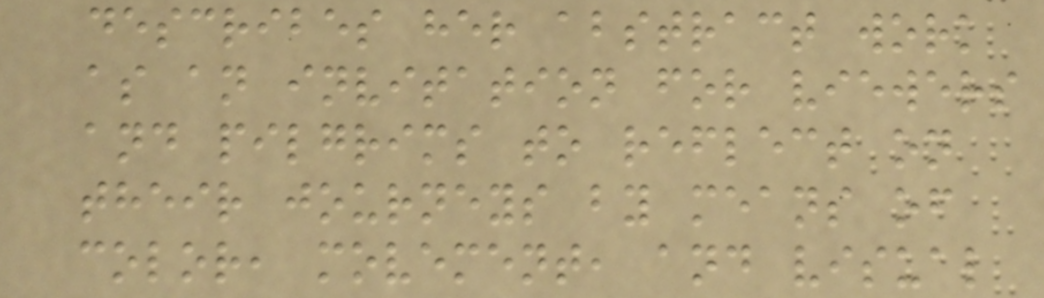describes her abstract work
as an invitation for viewers
and pilgrims to reflect on
their journeys by means of
color, movement, and visual
